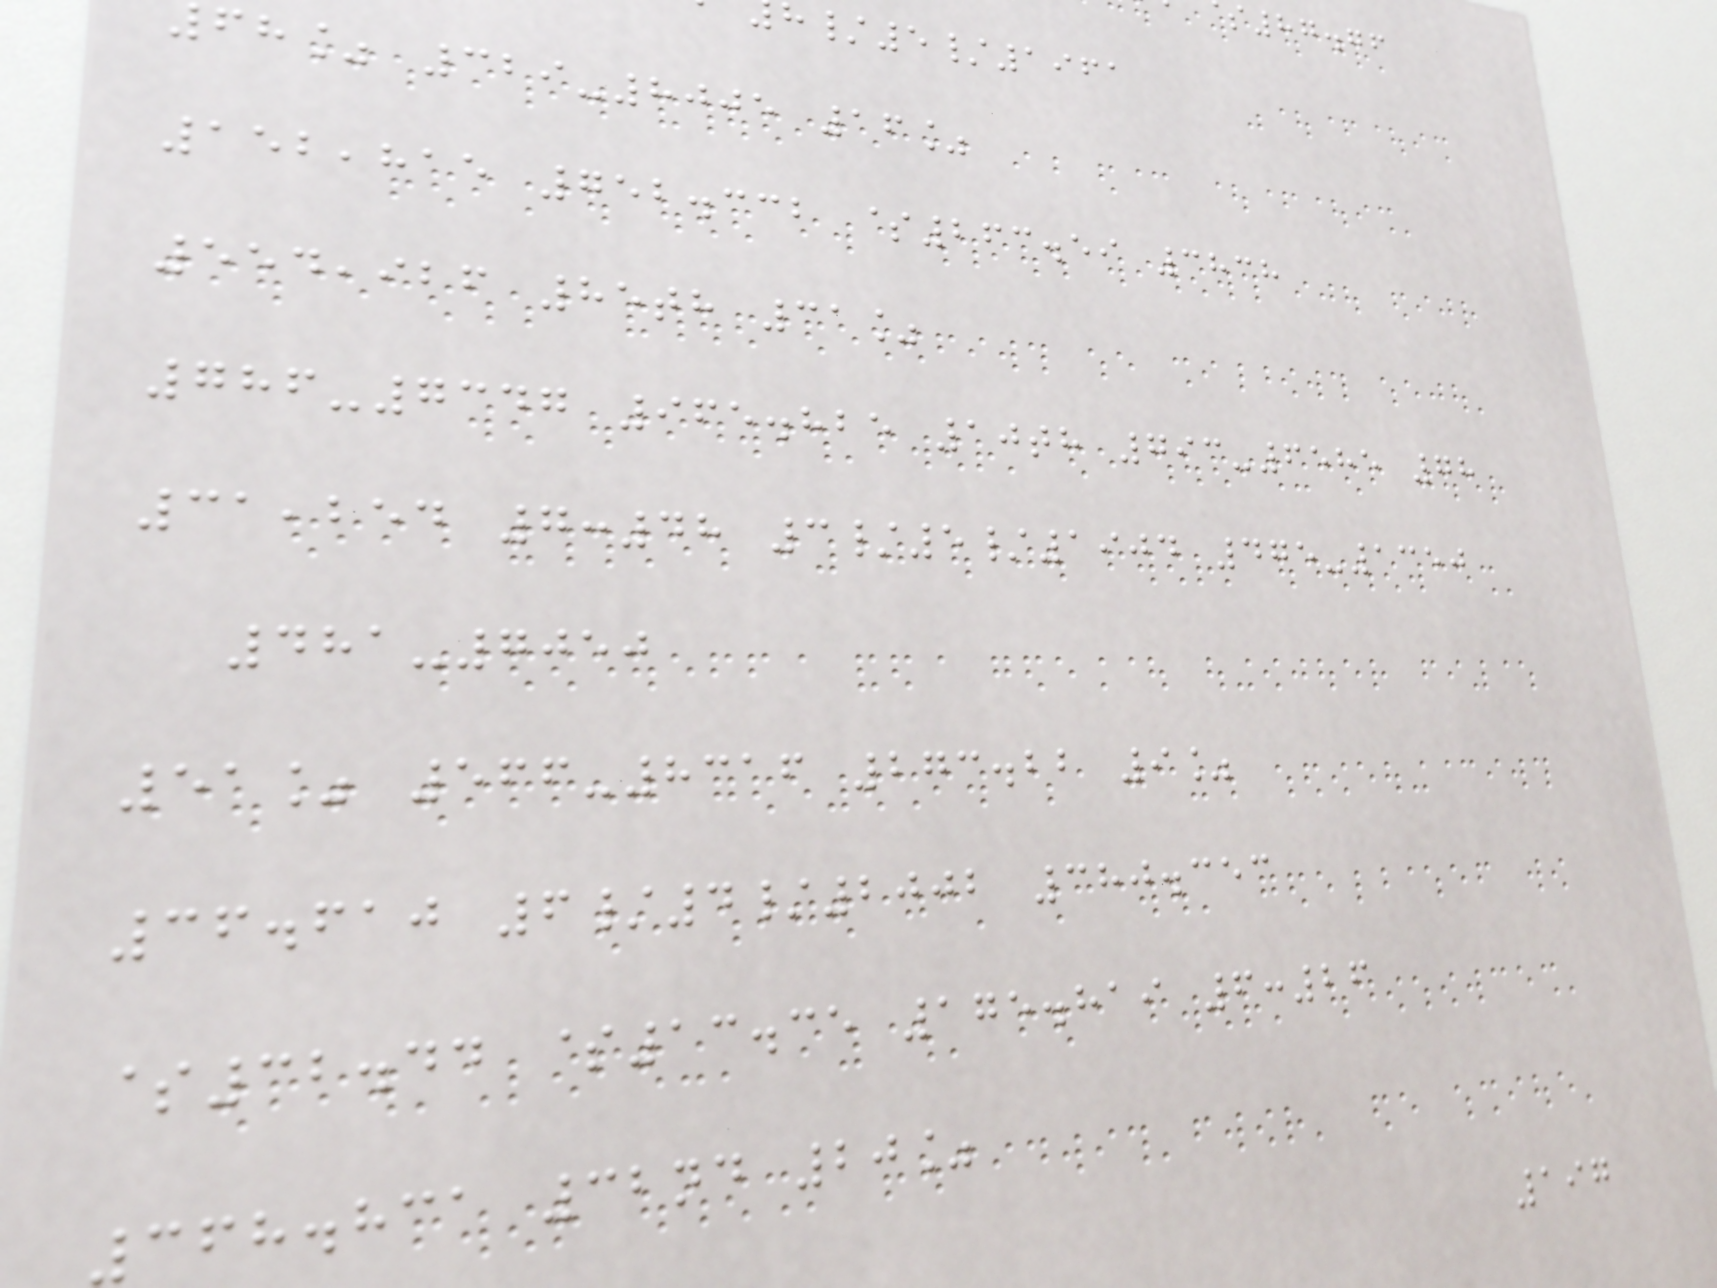/5/1961
fh% 329-8005 16%
152,815 752.332 $263.59 3838
554,926 85th 31%
786-7347 965.825 10th 793-6585 78
31,254 7:48 3/5/1904 475-1350
481-7050
51% 566-8316 273.22 9%
36.610 6/4/2002 380.353
$32.44 $13.35 175.819 6:26
368.831 32nd 20%
197
